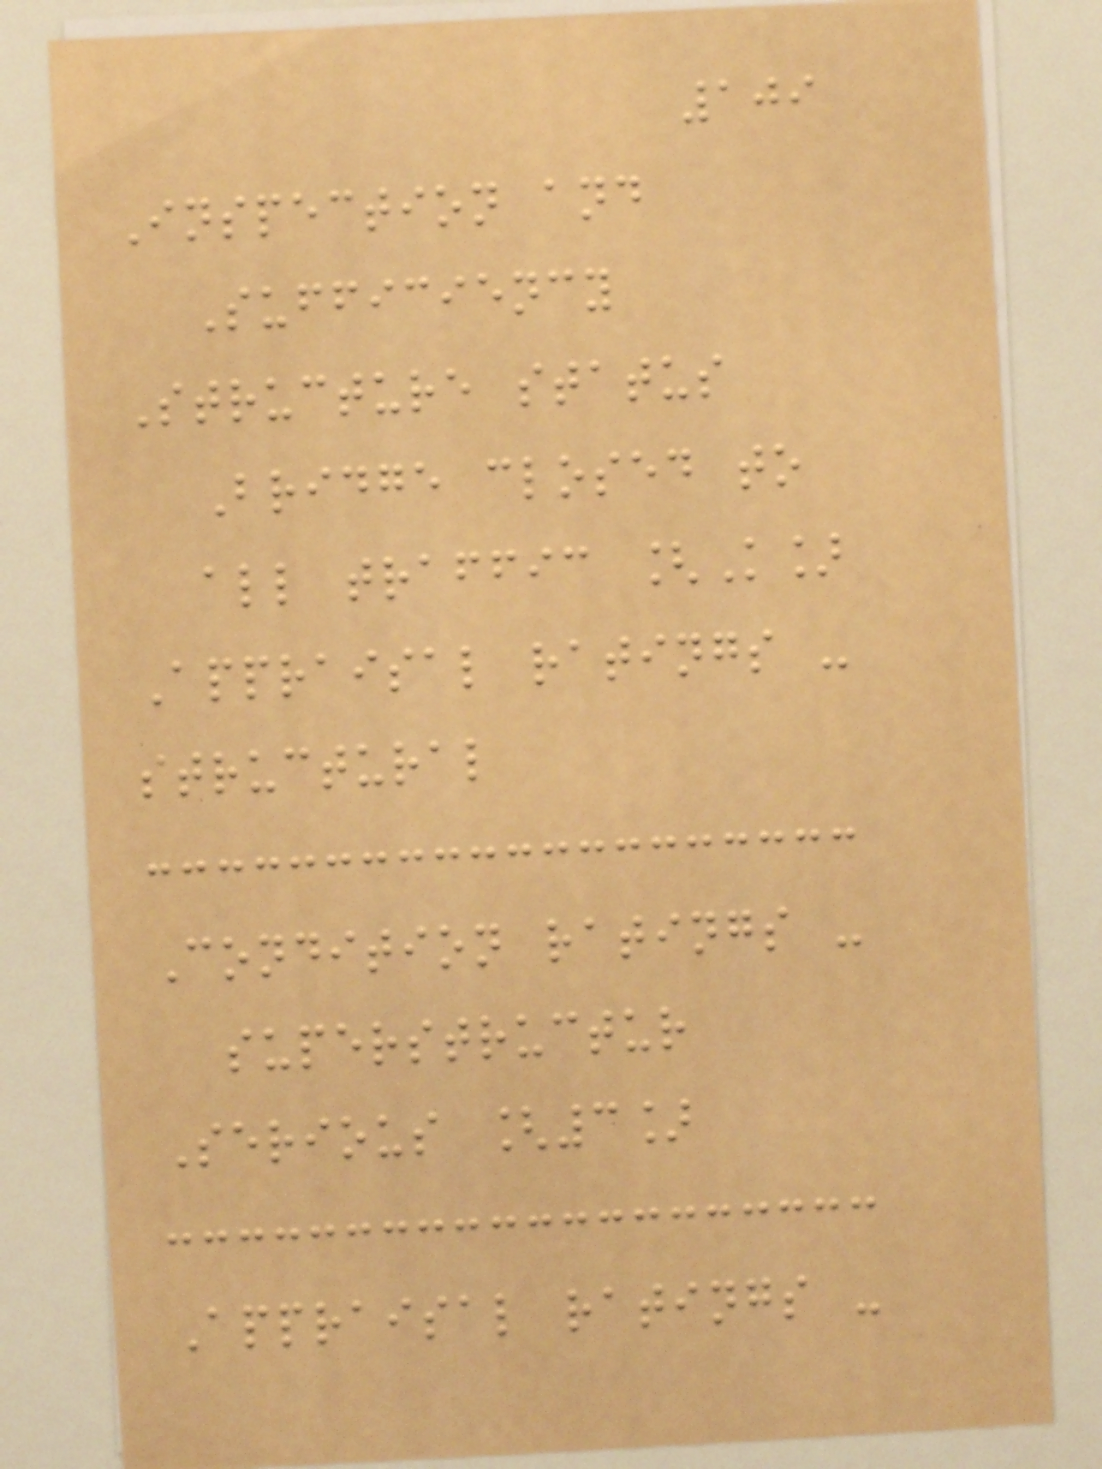109
Inspection and
Sufficiency
Structure status
Bridge closed to
all traffic [K]
Appraisal ratings -
structural
Condition ratings -
superstructur
Serious [3]
Appraisal ratings -
